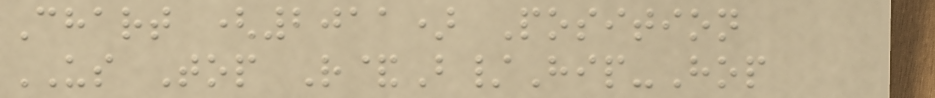Chart (2011) Position
US Top R&B/Hip-Hop
